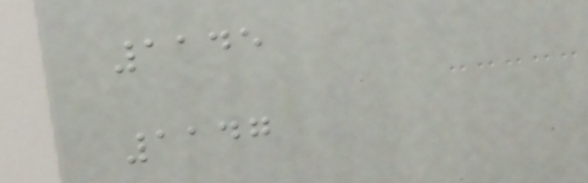1145
1147
